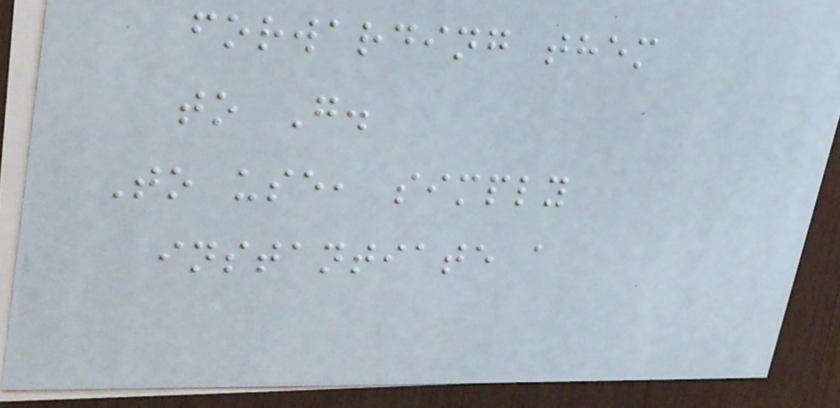forwarding them
to G.
To use, simply
instantiate a
